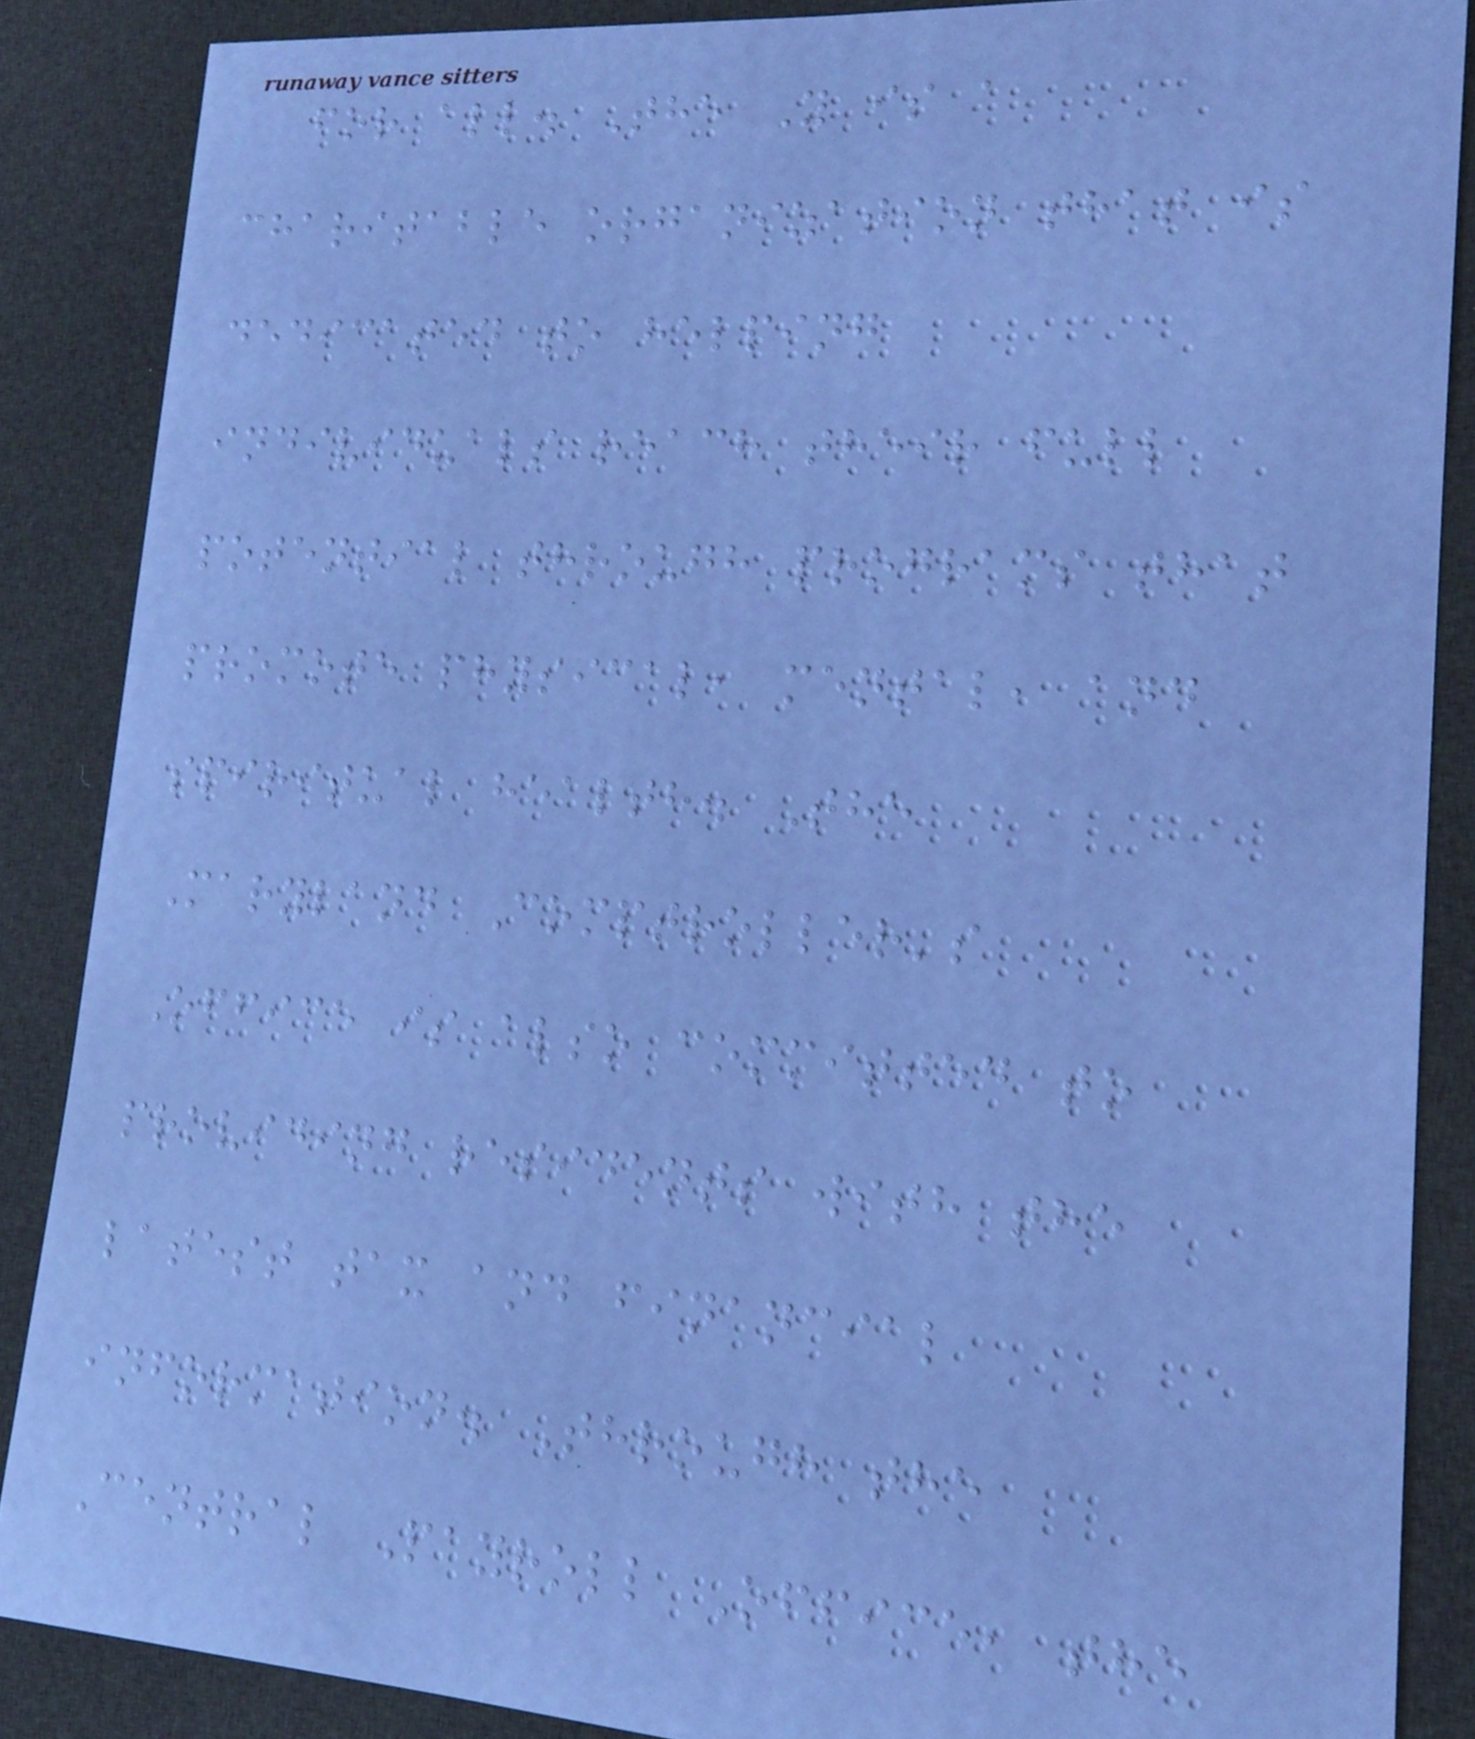for all. The Y is a
charitable organization that is
dedicated to helping
individuals reach their full
potential through programs that
promote physical, mental, and
spiritual health. The
Maryland Comptroller's
Office is also committed to
providing residents with the
latest tax and financial
information. Through the
Central Payroll Office, the
